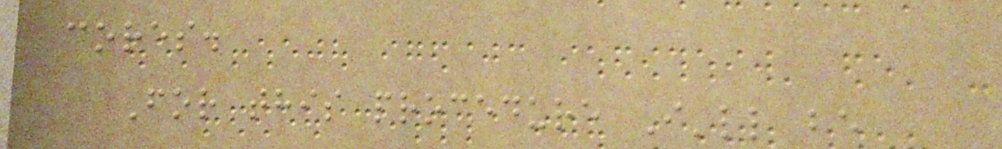cores.
For this procedure I'll be
